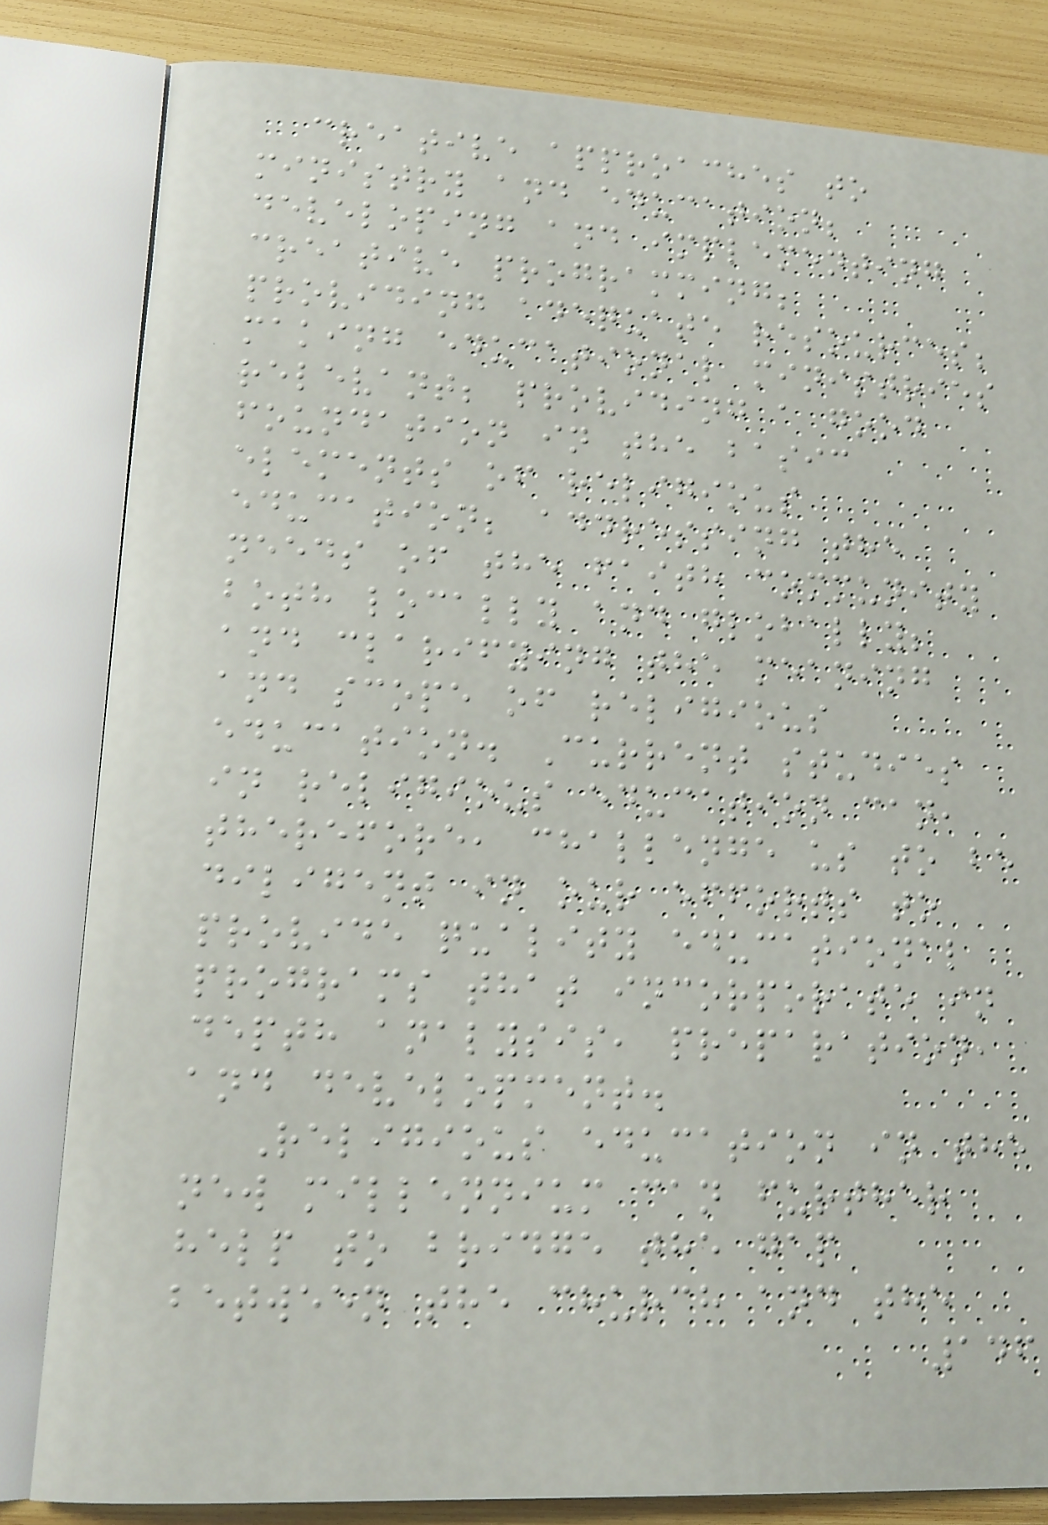creative approaches to
ministry and education;
developing and implementing
creative programming;
providing adequate resources;
making educational ministries
relevant; providing a good
foundation in the basic
elements of religious
education; addressing the
needs of the faith community
both locally and globally;
and clarifying the meaning
and scope of religious
education. Current studies
in religious education can,
therefore, challenge us to be
diligent in our efforts to
provide quality educational
programs that incorporate in
depth analysis, preparation,
and development.
Religious education in the
new millennium can further
help to bridge the gap
between the church and the
146
